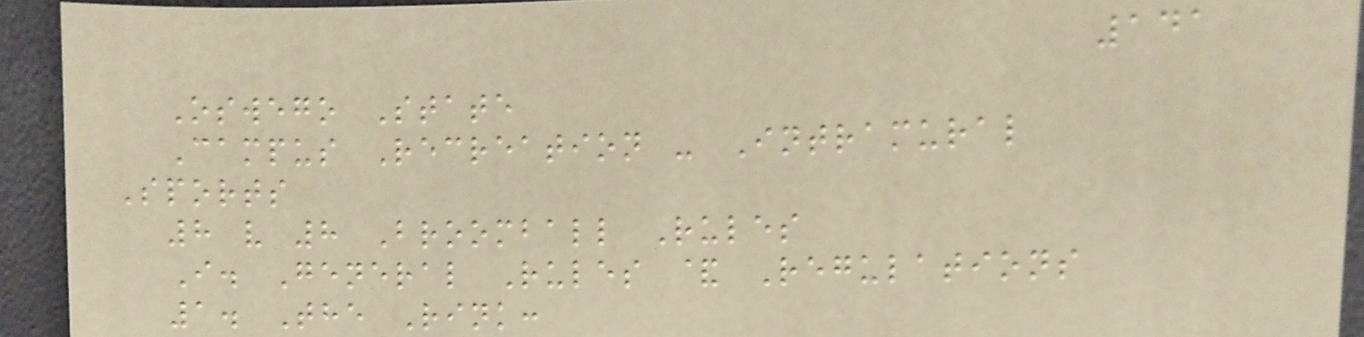141
Oswego State
Campus Recreation - Intramural
Sports
8 v 8 Broomball Rules
I. General Rules & Regulations
1. The Rink:
